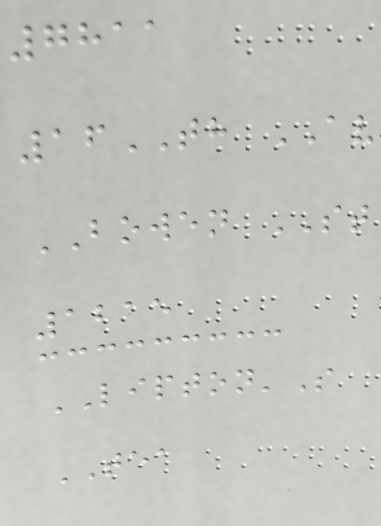7811
16TH AV
BOWEN ST
1215
LIPTON'S
TEA
